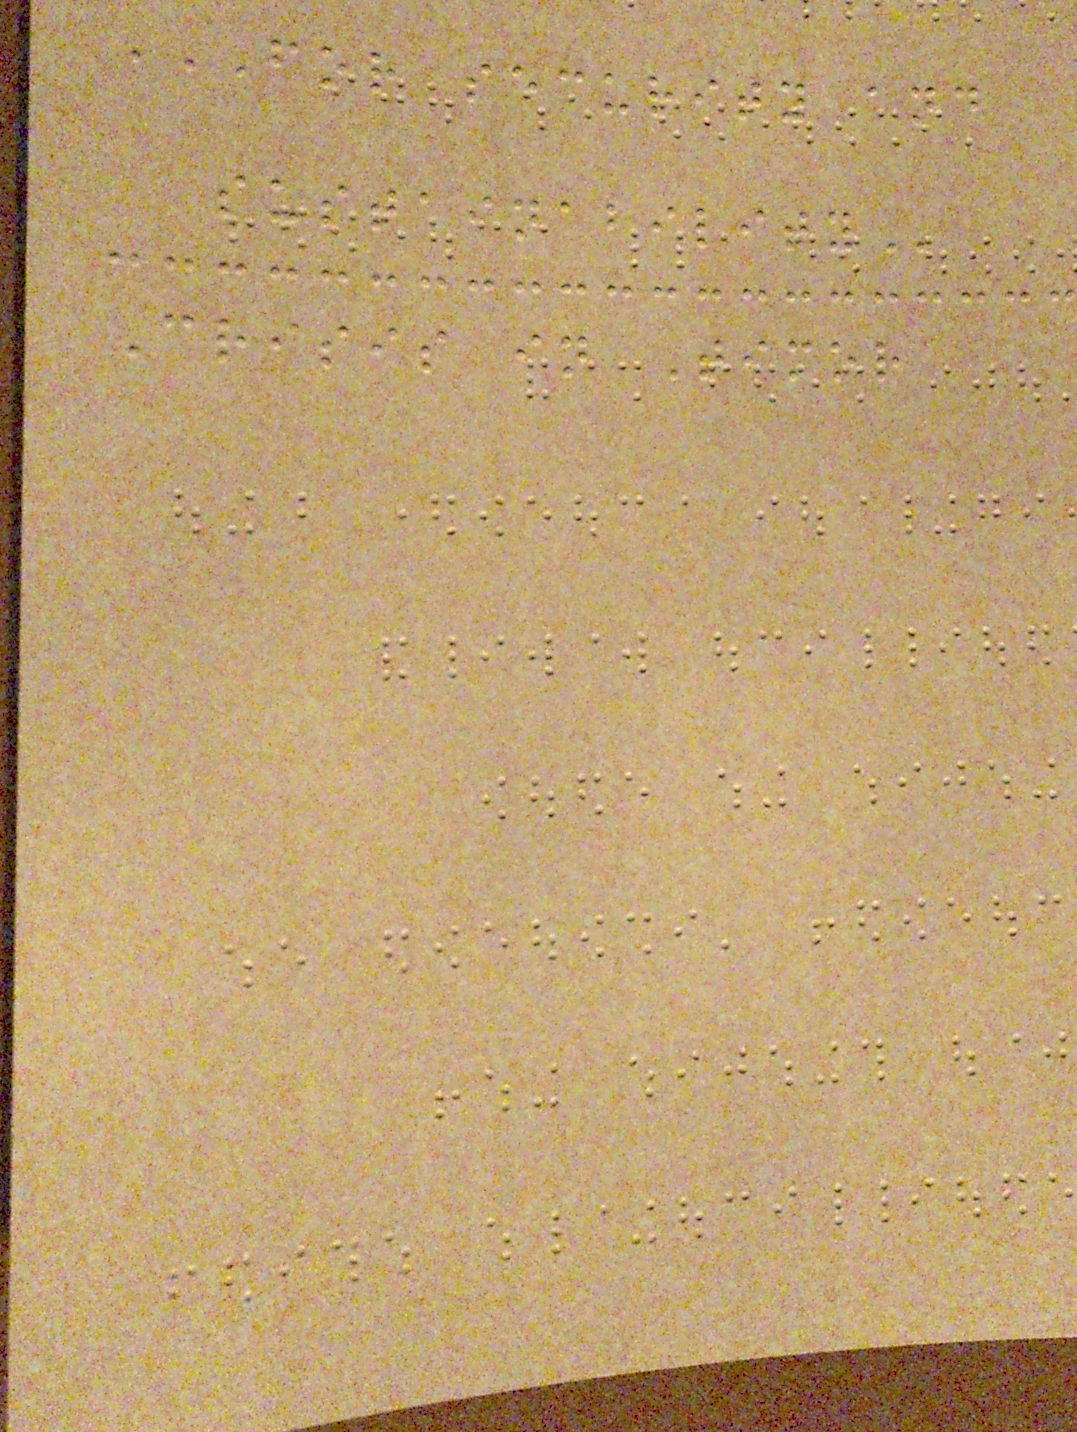FOR SECURITY AND
SUSTAINABILITY
Crisis in Timor
